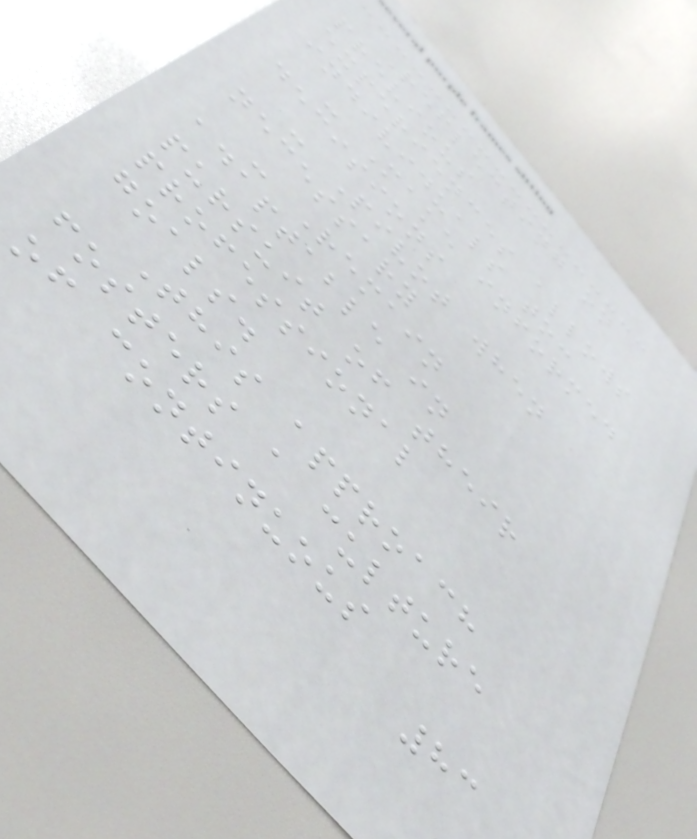Reflecting on
previous
experiences allows
individuals to:
- Make informed
decisions
- Pivot when
necessary
- Remain
adaptable in
pursuit of their
professional
goals.
This approach
fosters a culture
of continuous
83
